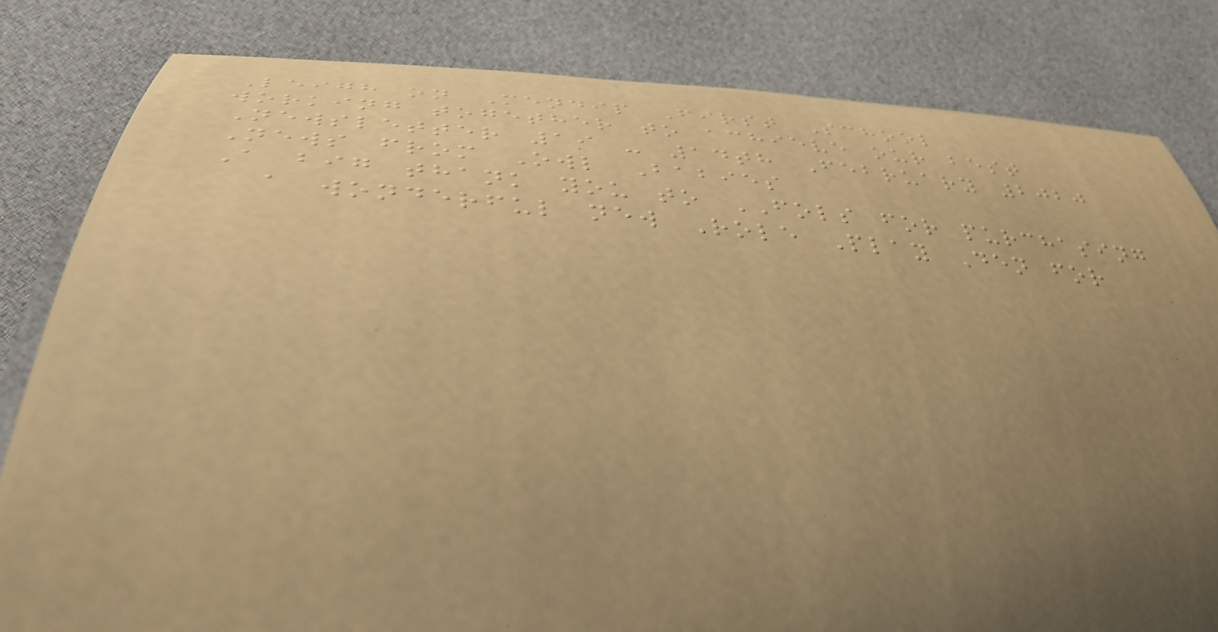Leigh on Mendip First School
working together to achieve our best
Newsletter 19 - 14th February 2020
News from Owl Babies
A big thank you to FOLS for purchasing
a wonderful new Role Play Den for
